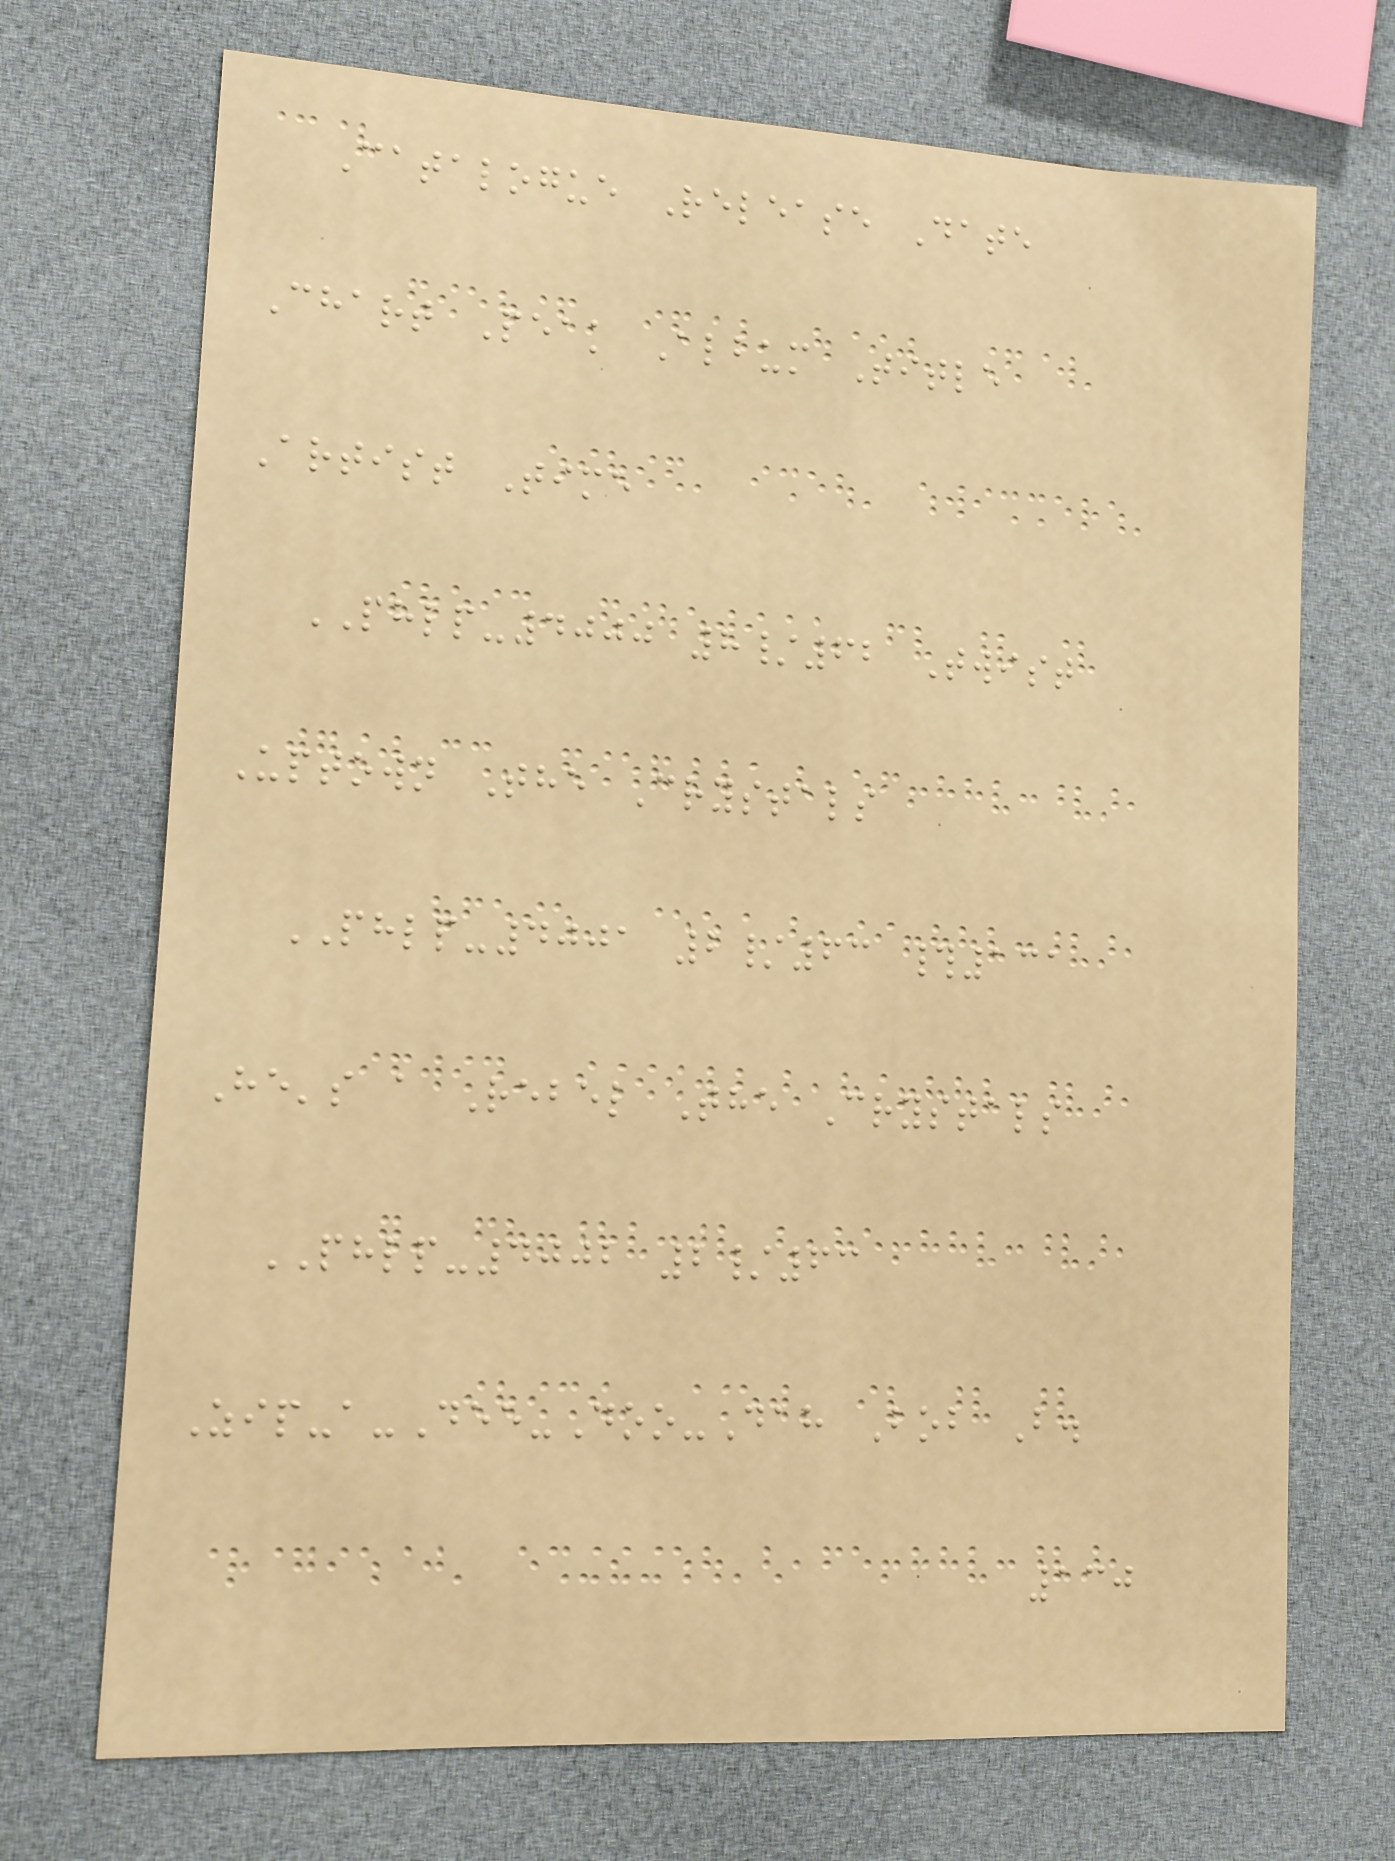Catalogue Release Date
Chart Peak Album Title
Artist Time
PHLP-4000 8/62 Twist
Uptown The Crystals
PHLP-4001 2/63 #131
He's a Rebel The Crystals
PHLP-4002 2/63
Zip-a-Dee-Doo-Dah Bob B.
130
